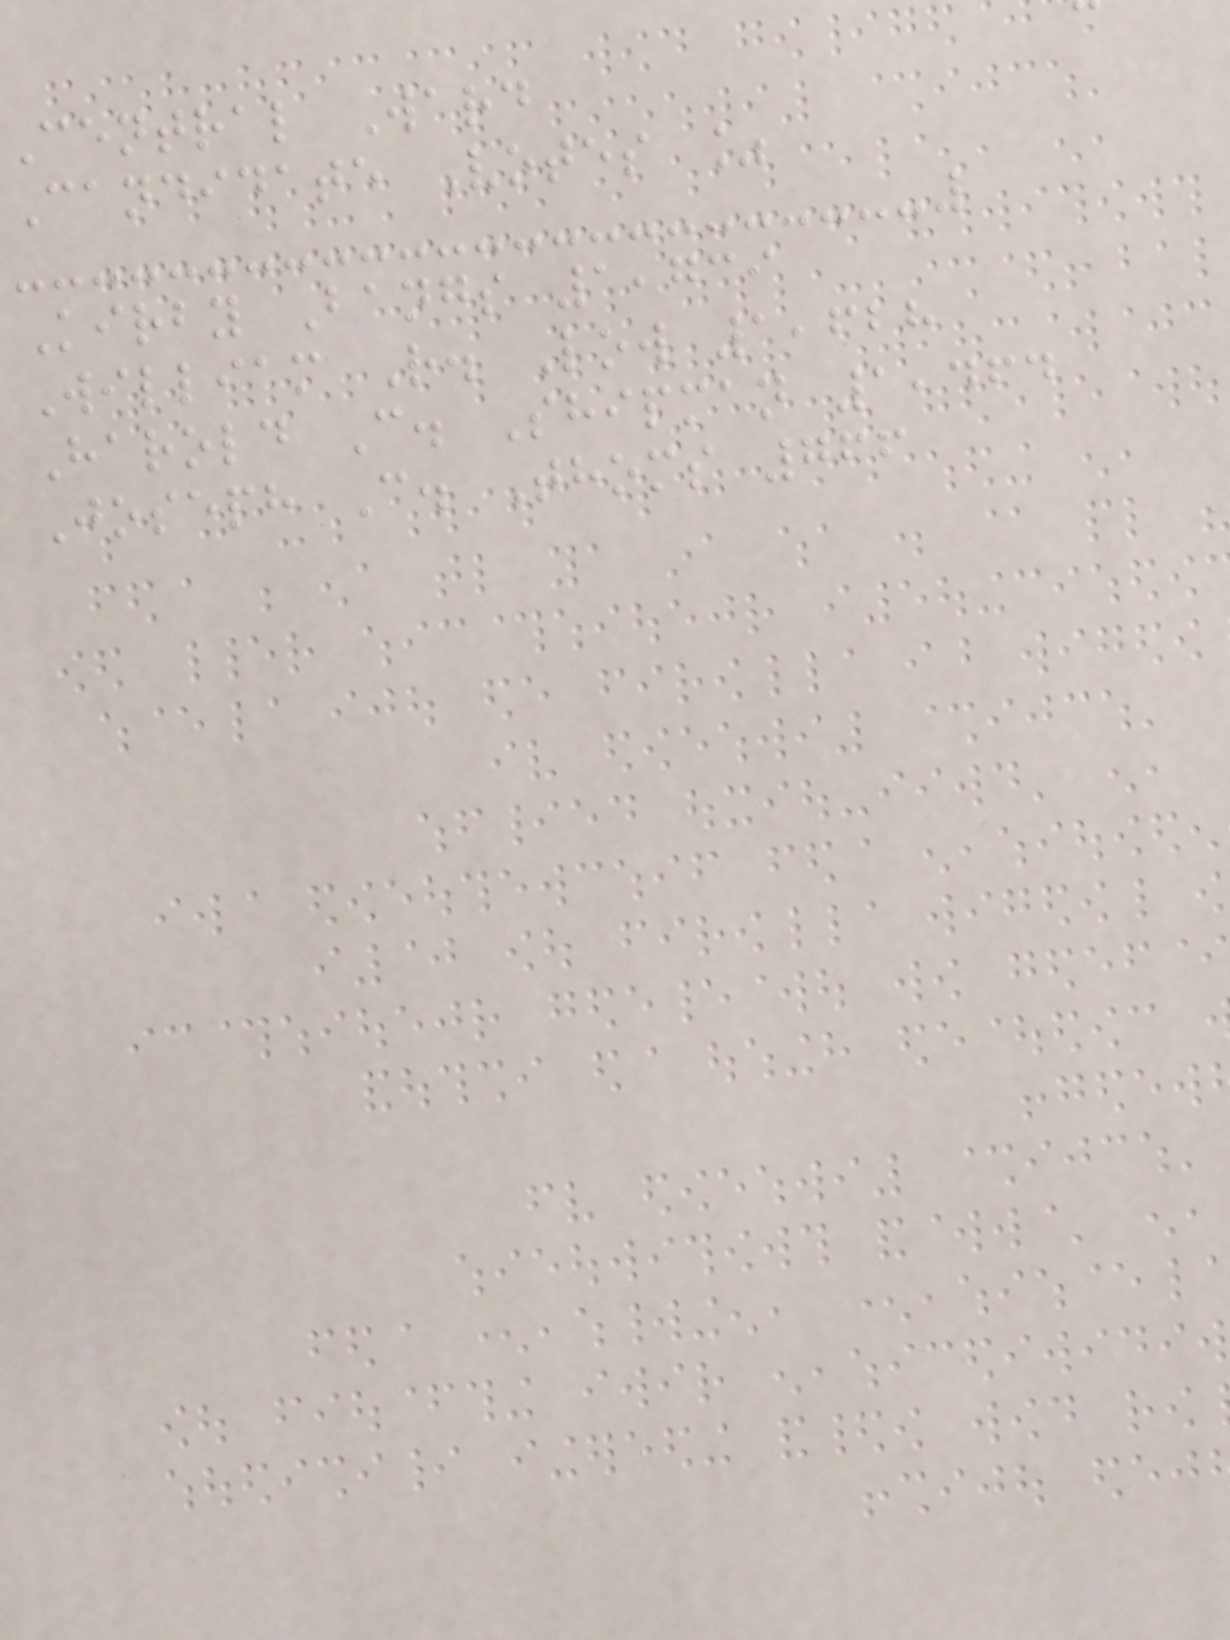Central Ward
Candidate Votes %
Kirby Bangs 1,739
William R. Low 1,628
Harold C. Shipman 1,464
Joseph C. Thoms 766
